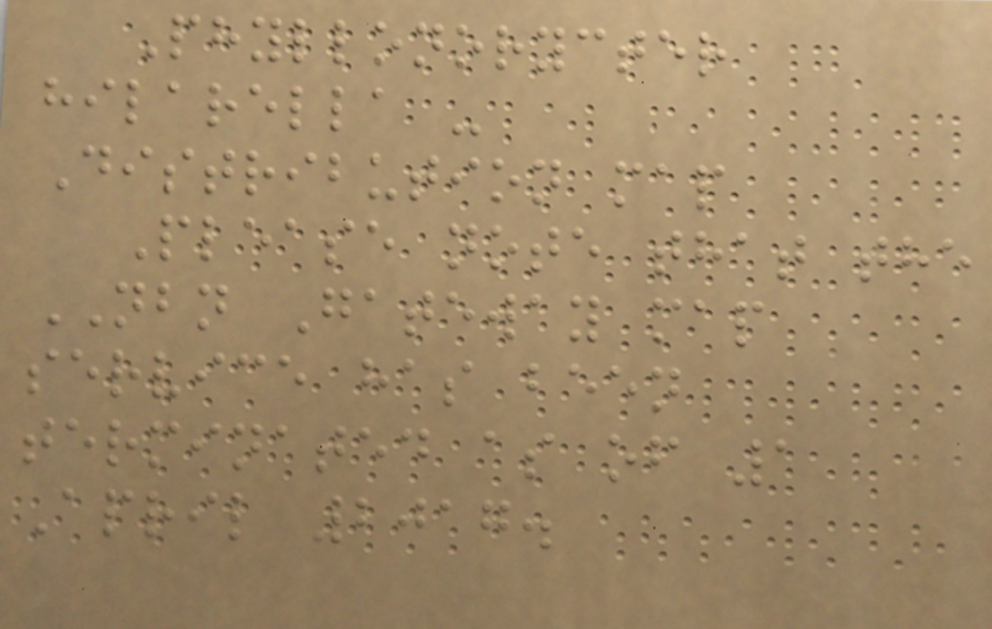Phyllonorycter
hilarella -
Distribution map
Please note that the
NBN Gateway map
service has been
terminated as of 1
April 2017.
